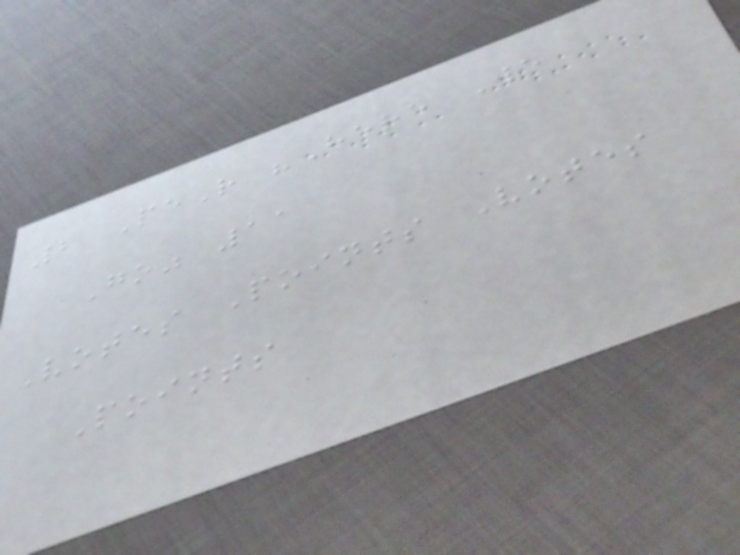2 PeR "Here We
Go" 11
Votes Points Votes
Points
